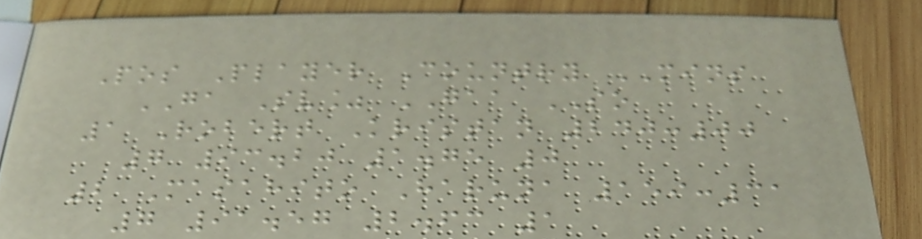Pos Player Country MINS
GA Sv% GAA SO
1 Robert Kristan 240:00
7 93.20 1.75 0
2 Masahito Haruna 159:31
7 91.57 2.63 1
